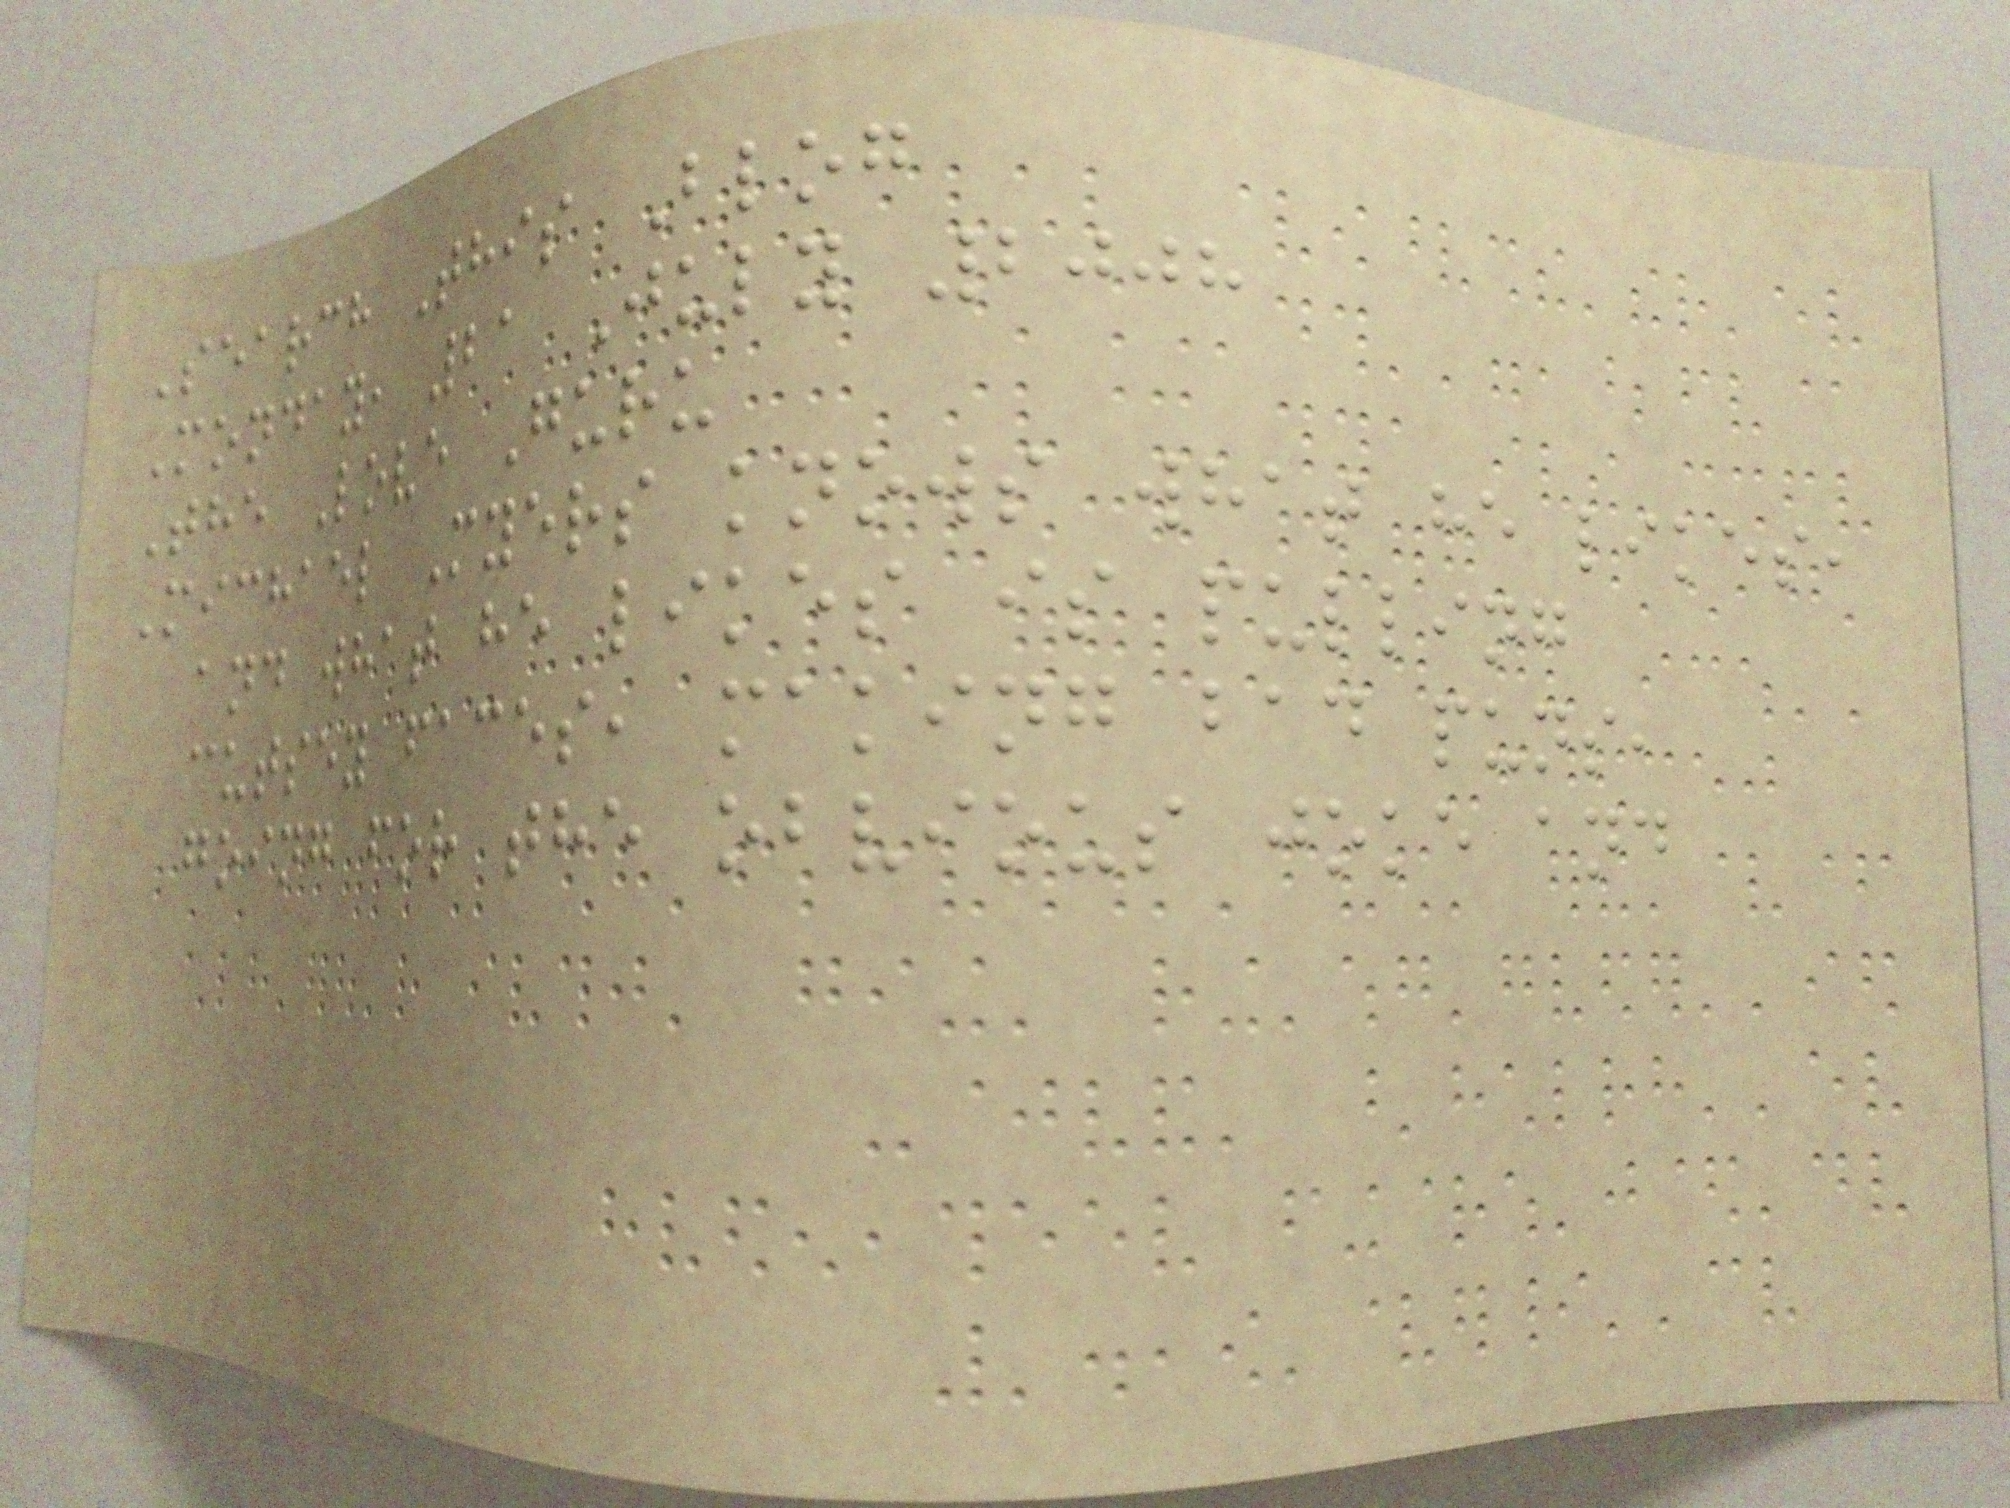Search This Blog
Monday, 21 July 2008
The Love Guru
Michael Myers knows what he likes,
and what he likes is pulling
cutsey faces, making bad puns,
going for the obvious joke and
